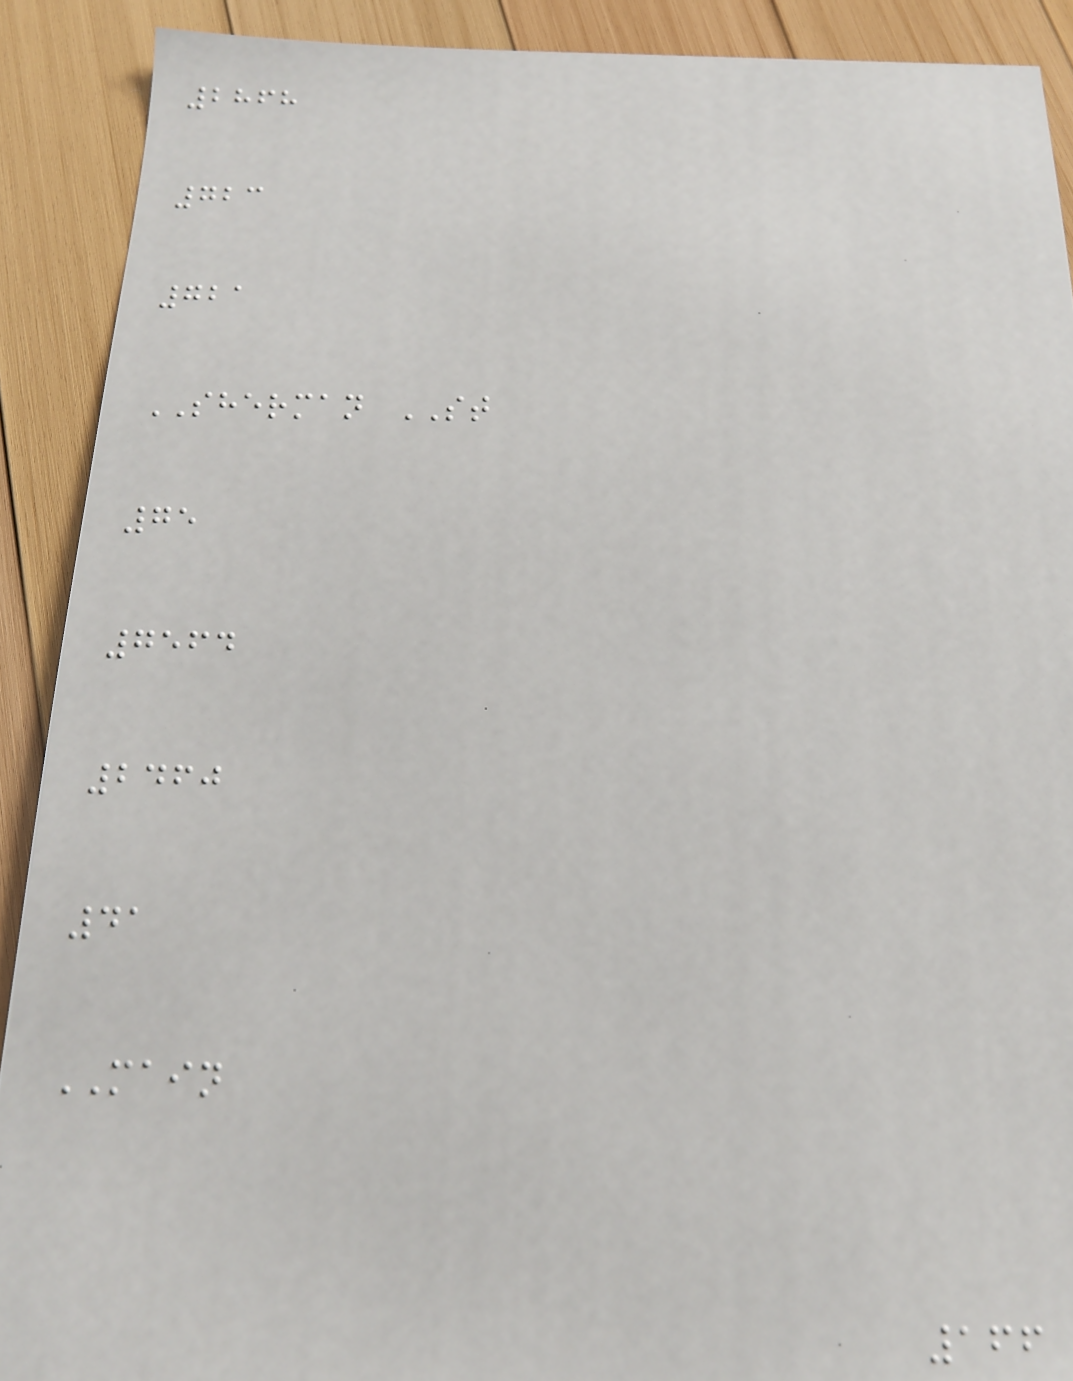2868
723
721
SHERMAN ST
75
7564
2460
41
MAIN
166
